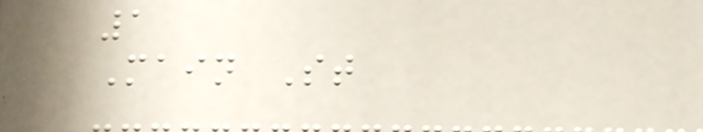1
Main St
